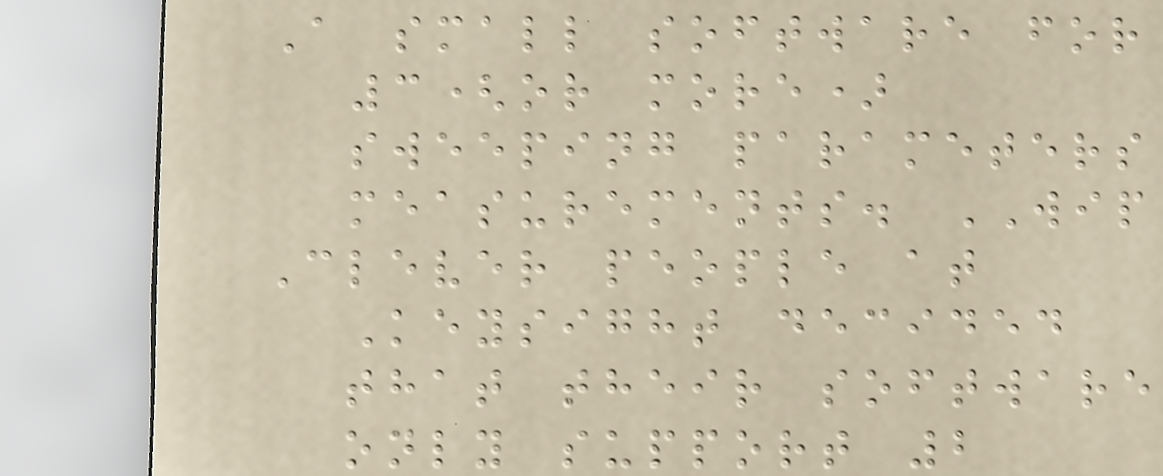A small software for
3(or more)
sweeping parameters
measurements. WIP
Clever people at
Keysight decided
that their software
only support 2
